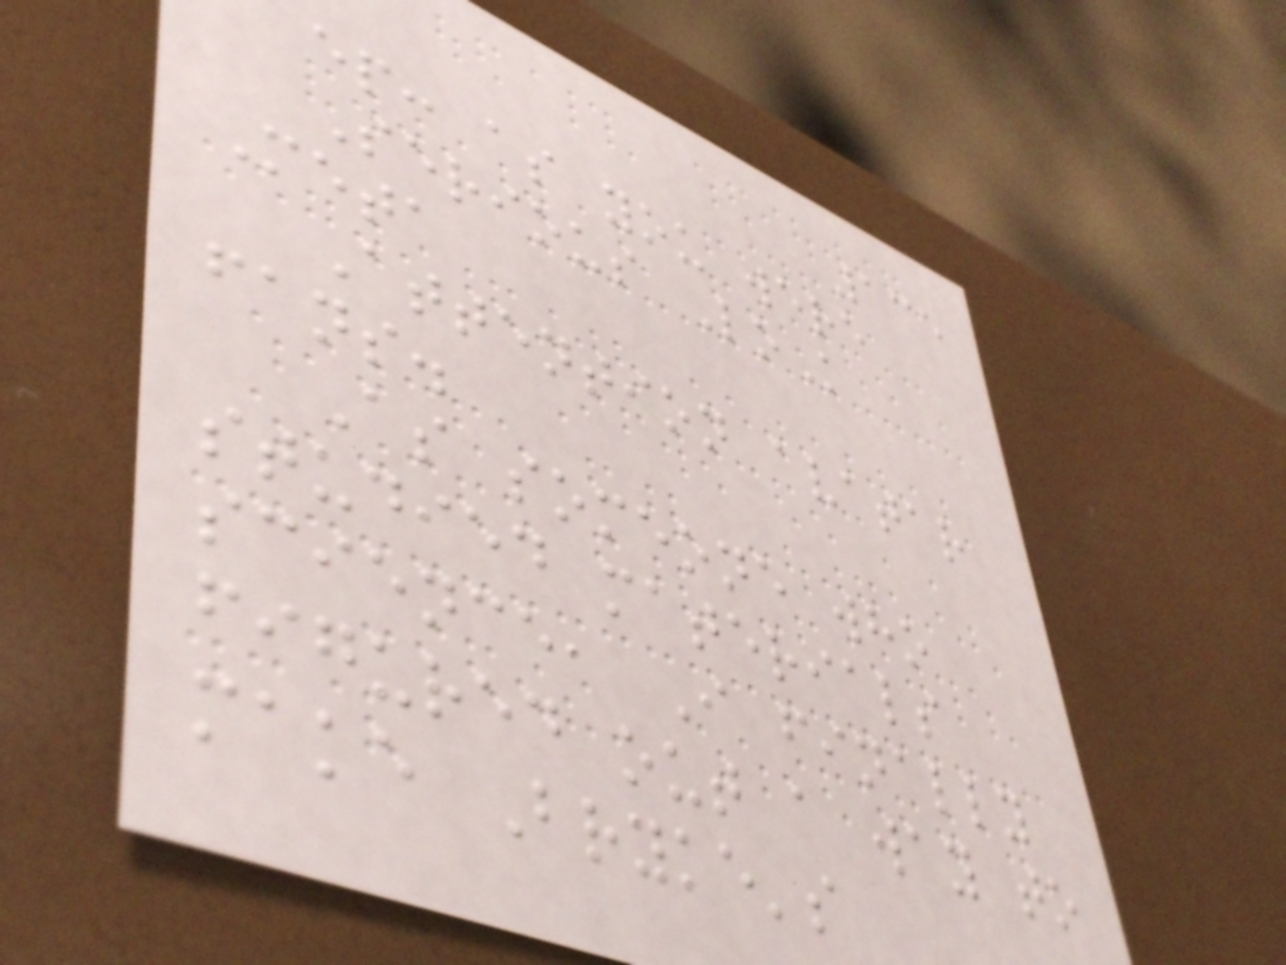135
ep: as you were
Serious LoK
Meta
Attention avatar
fans.
As someone who
studied materials
science, I finally
figured out a way to
make Bryke's
